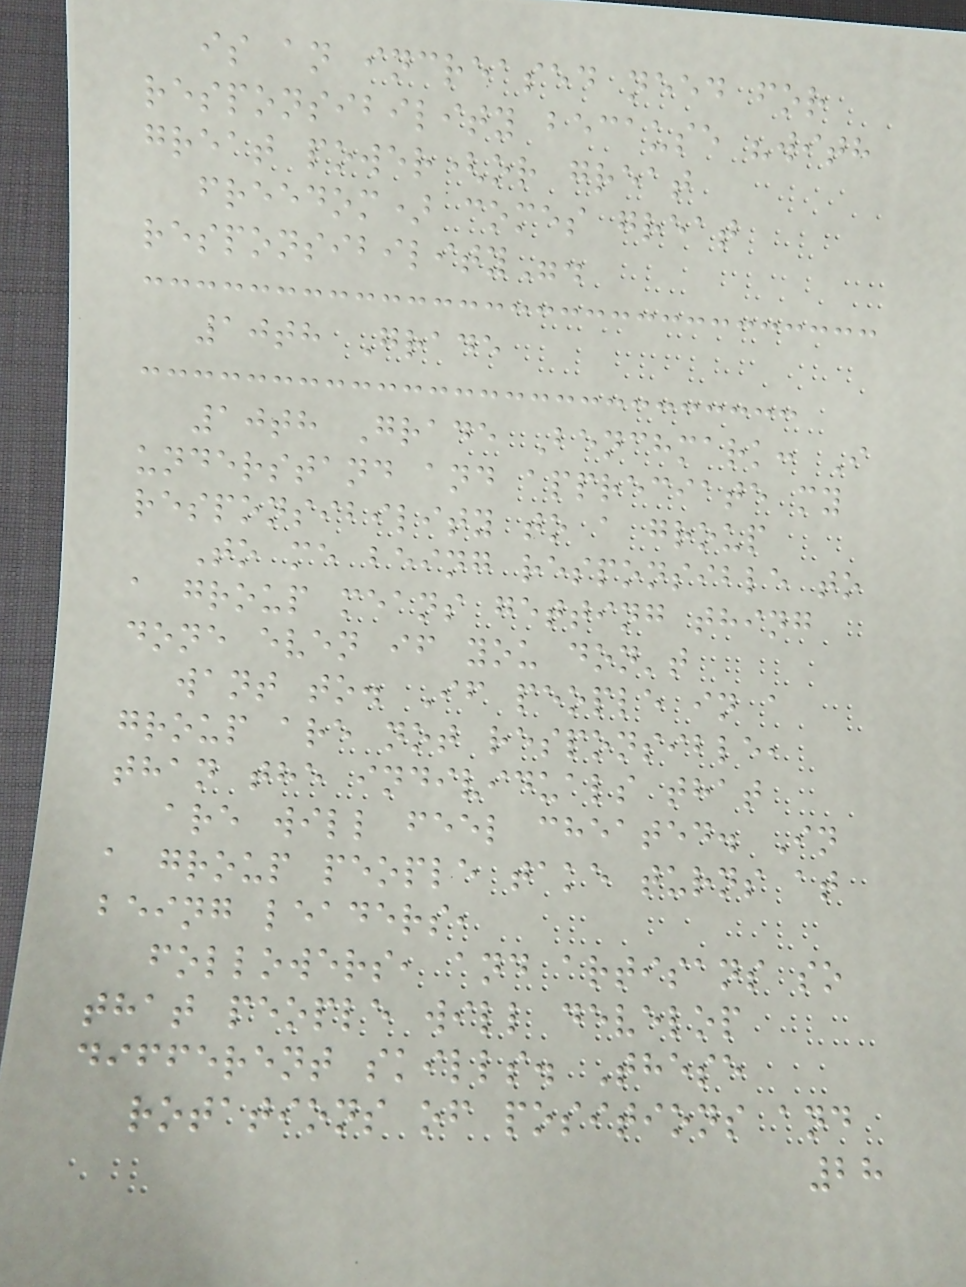is an increased need for
responsibility because "with
great power(or great
freedom) comes great
responsibility".
10th Grade
10th Grade Benchmark: I
understand and appreciate my
responsibility to a group
To me being responsible to
a group means getting thing
done even if you don't
want to. If people in a
group are not responsible,
than the individuals that
are will feel cheated. In
a group people take turns at
being leaders,
followers, and artisans so
that people will develop
different skills. These
rotations of positions and
28
